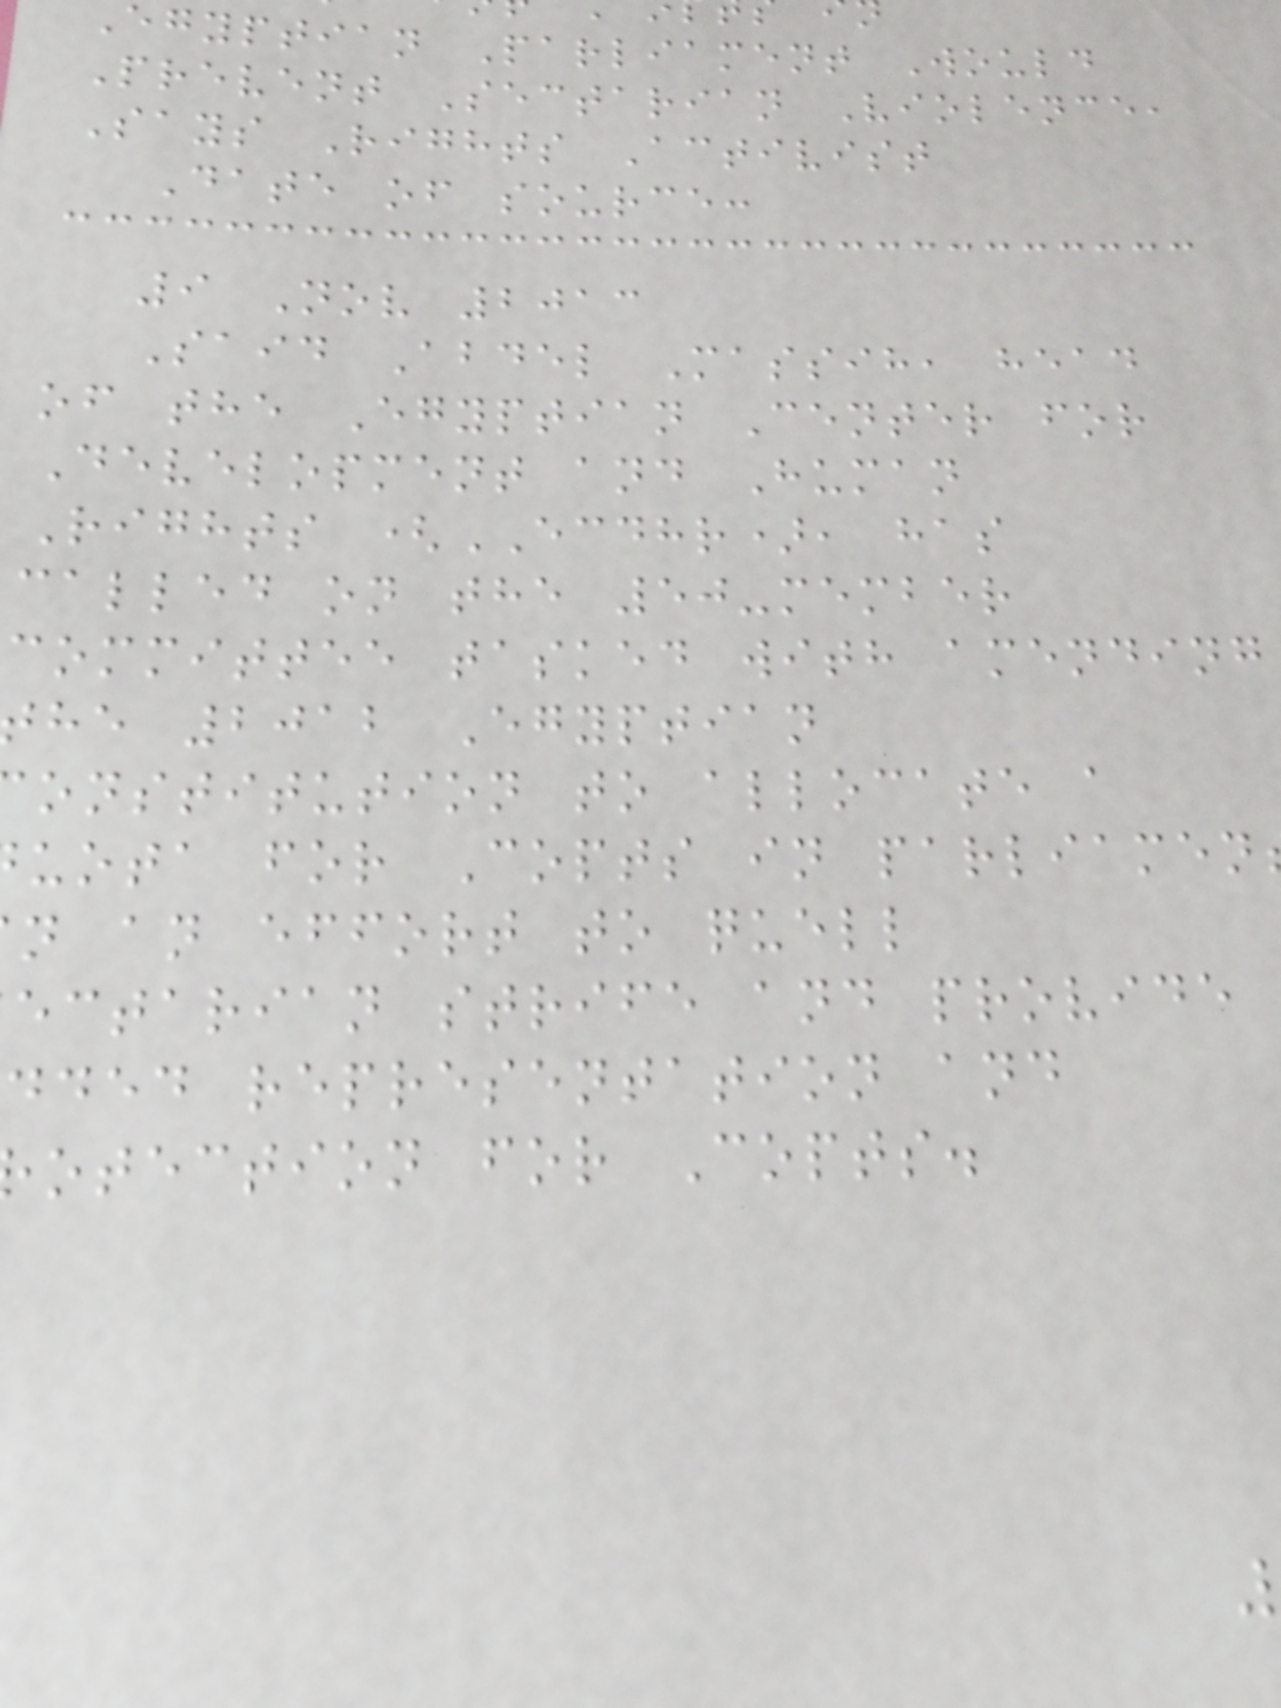egyptian Parliament Would
Prevent Sectarian Violence,
Says Rights Activist
Date of source:
9 Nov 2013
Said Abdel Massih, head
of the Egyptian Center for
Development and Human
Rights (ECDHR), has
called on the 50-member
committee tasked with amending
he 2012 Egyptian
onstitution to allocate a
uota for Copts in parliamen
n an effort to quell
ectarian strife and provide
dded representation and
otection for Copts.
